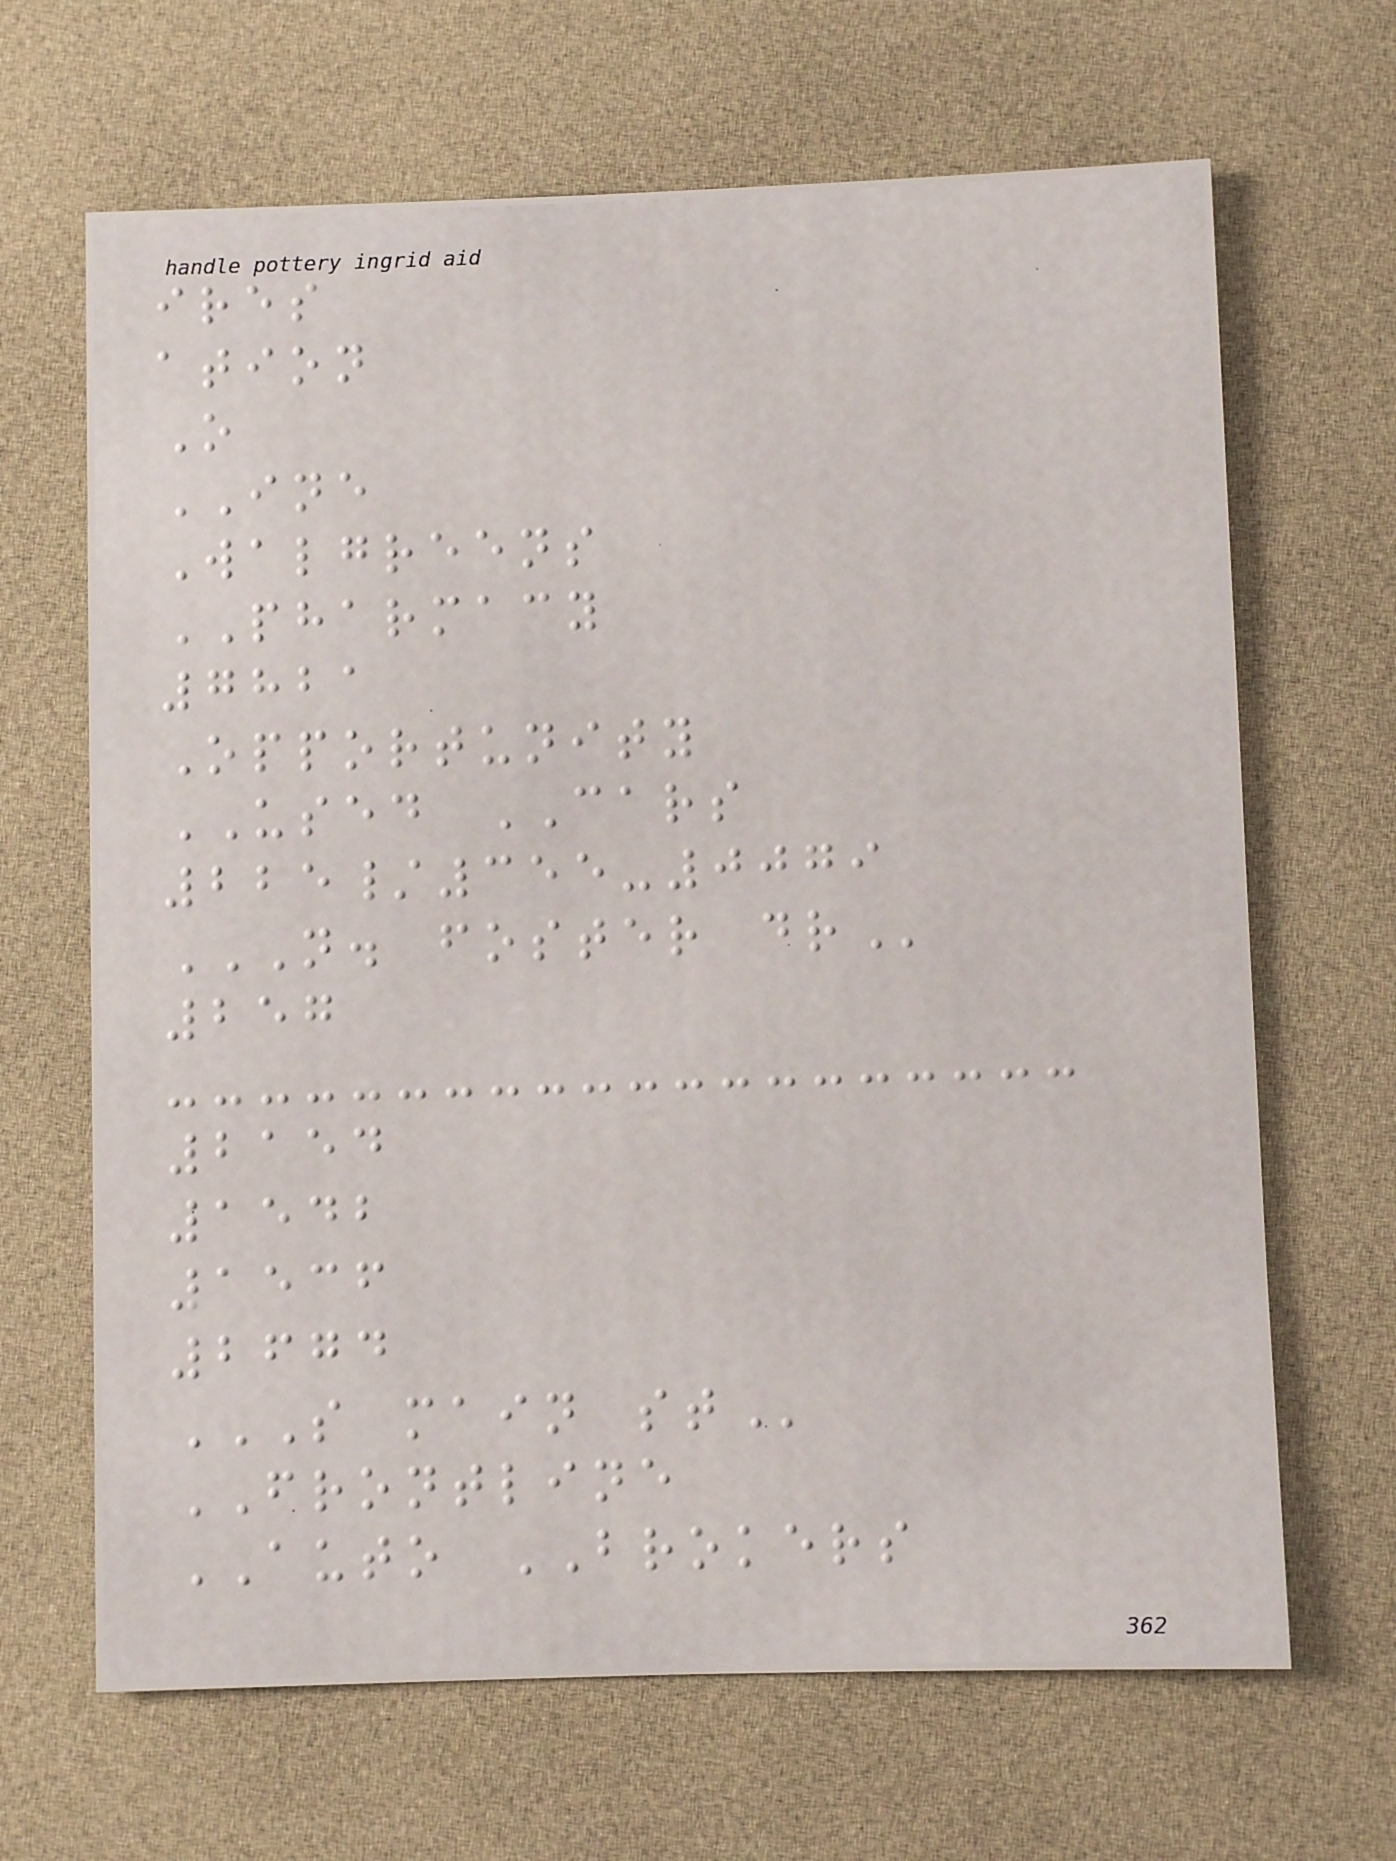ires
ation
O
INE
Walgreens
PHARMACY
7821
Opportunity
USED CARS
225/355-0079
N. FOSTER DR
257
2154
1542
1536
2674
S MAIN ST
FRONTLINE
AUTO BROKERS
